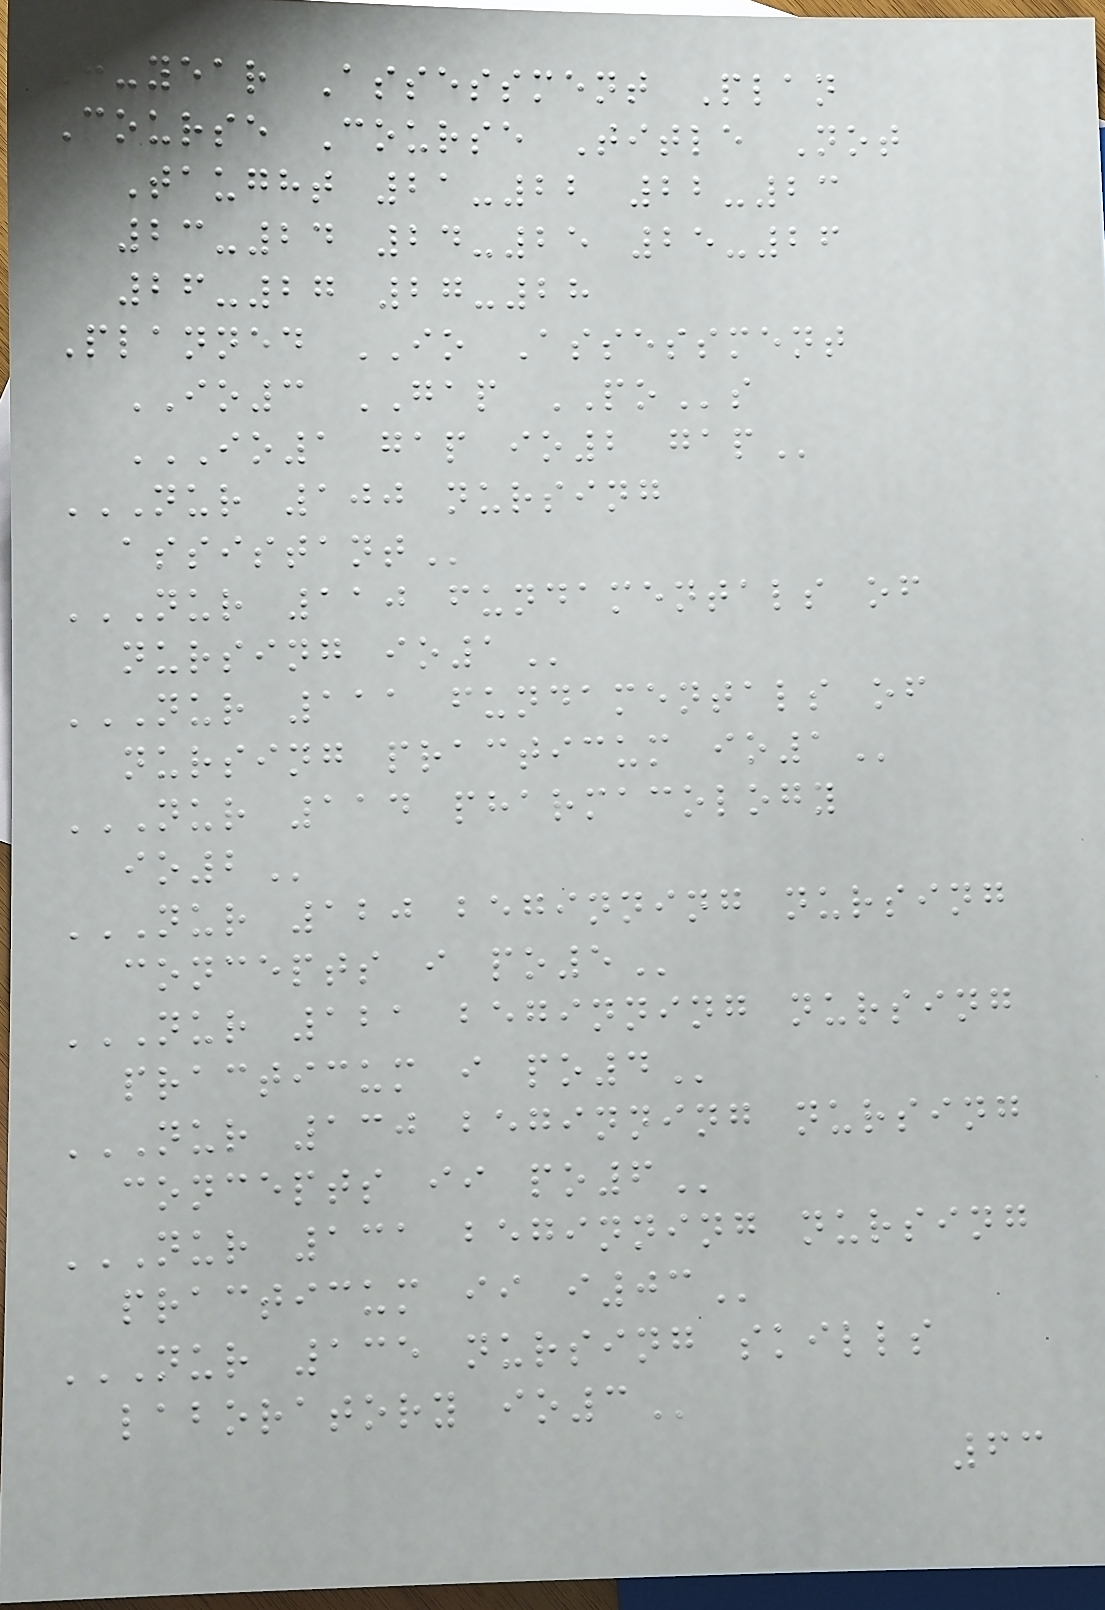7-year Assessment Plan
Course Course Title Not
Taught 21-22 22-23
23-24 24-25 25-26
26-27 27-28
Planned IO Assessment
IO3 GAP POs
IO1 GAP IO2 GAP
NUR 100 NURSING
ASSISTANT
NUR 110 FUNDAMENTALS OF
NURSING IO1
NUR 111 FUNDAMENTALS OF
NURSING PRACTICUM IO1
NUR 114 PHARMACOLOGY
IO2
NUR 120 BEGINNING NURSING
CONCEPTS I PO5
NUR 121 BEGINNING NURSING
PRACTICUM I PO4
NUR 130 BEGINNING NURSING
CONCEPTS II PO6
NUR 131 BEGINNING NURSING
PRACTICUM II I03
NUR 135 NURSING SKILLS
LABORATORY IO3
63
